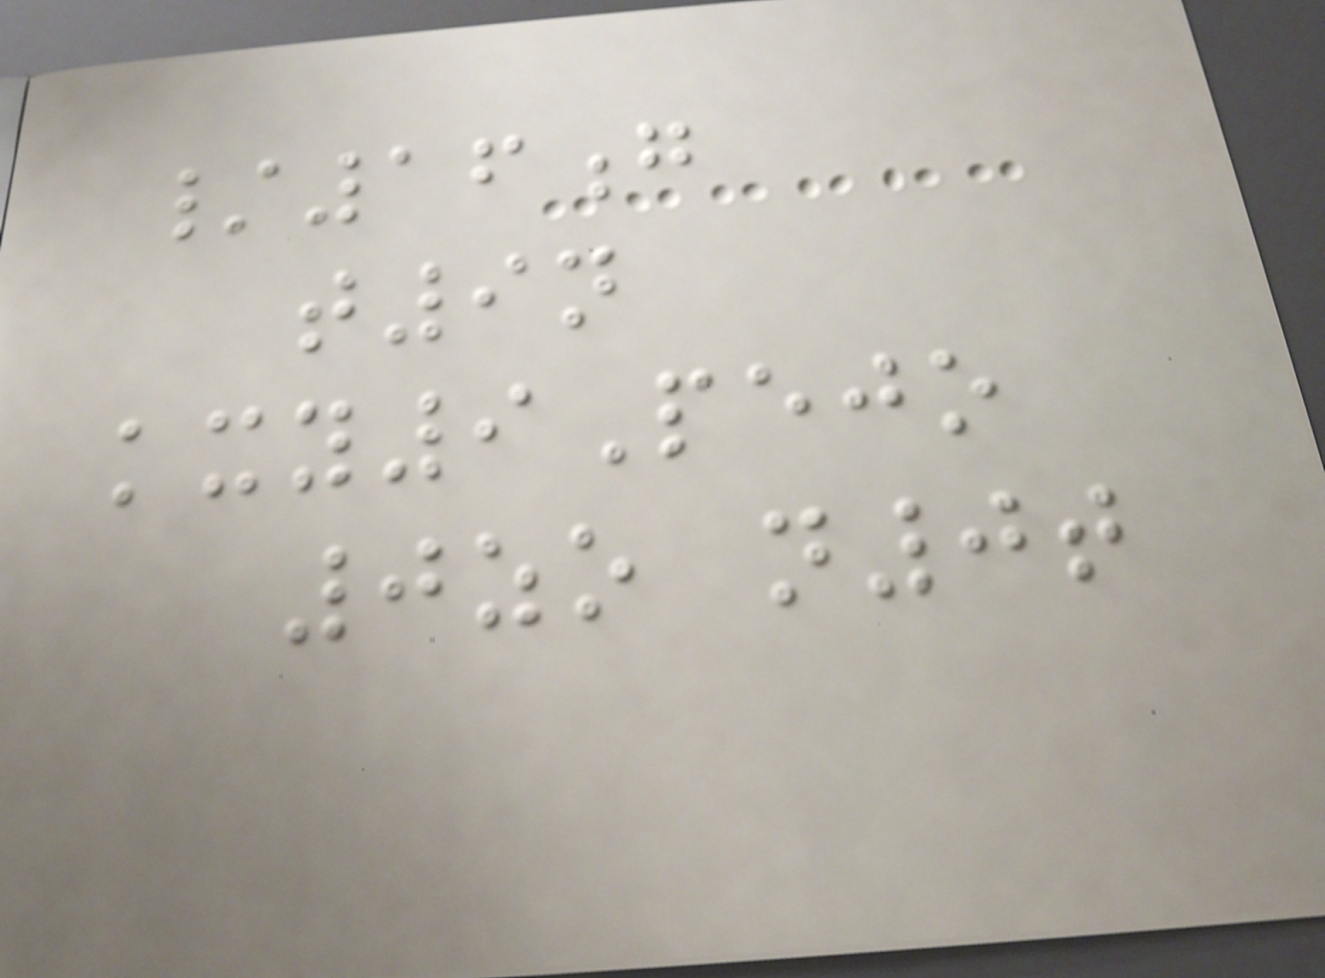/16g
t9n
kxy9Pejo
0zo n0t
